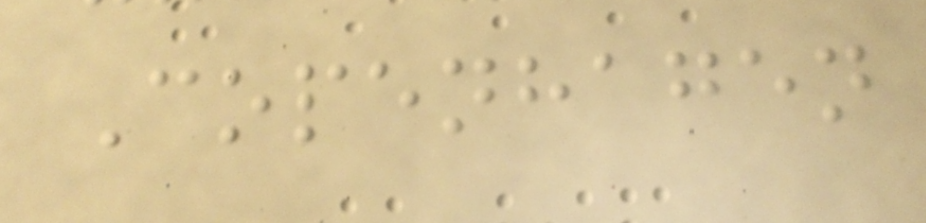Copenhagen
